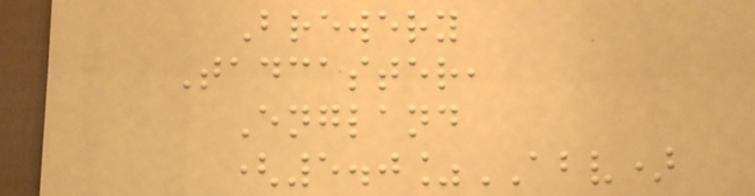Brewery
Tadcaster,
England
(5.0%ABV)
